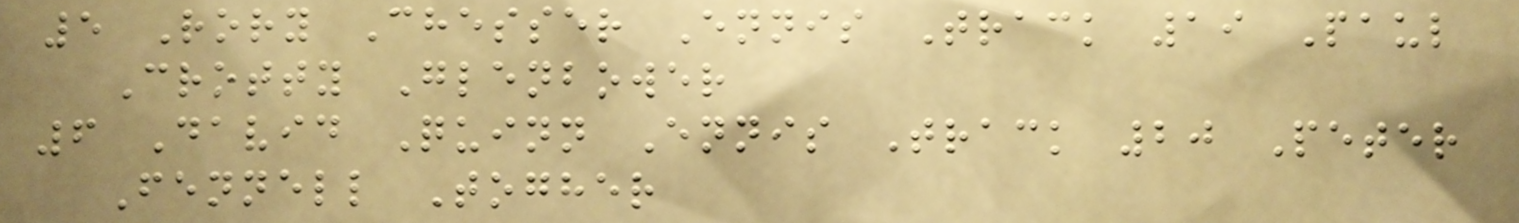5 Rory Chesser Ennis Track 19 Paul
Crotty Glenbower
6 David Quinn Ennis Track 20 Peter
Fennell Togher
